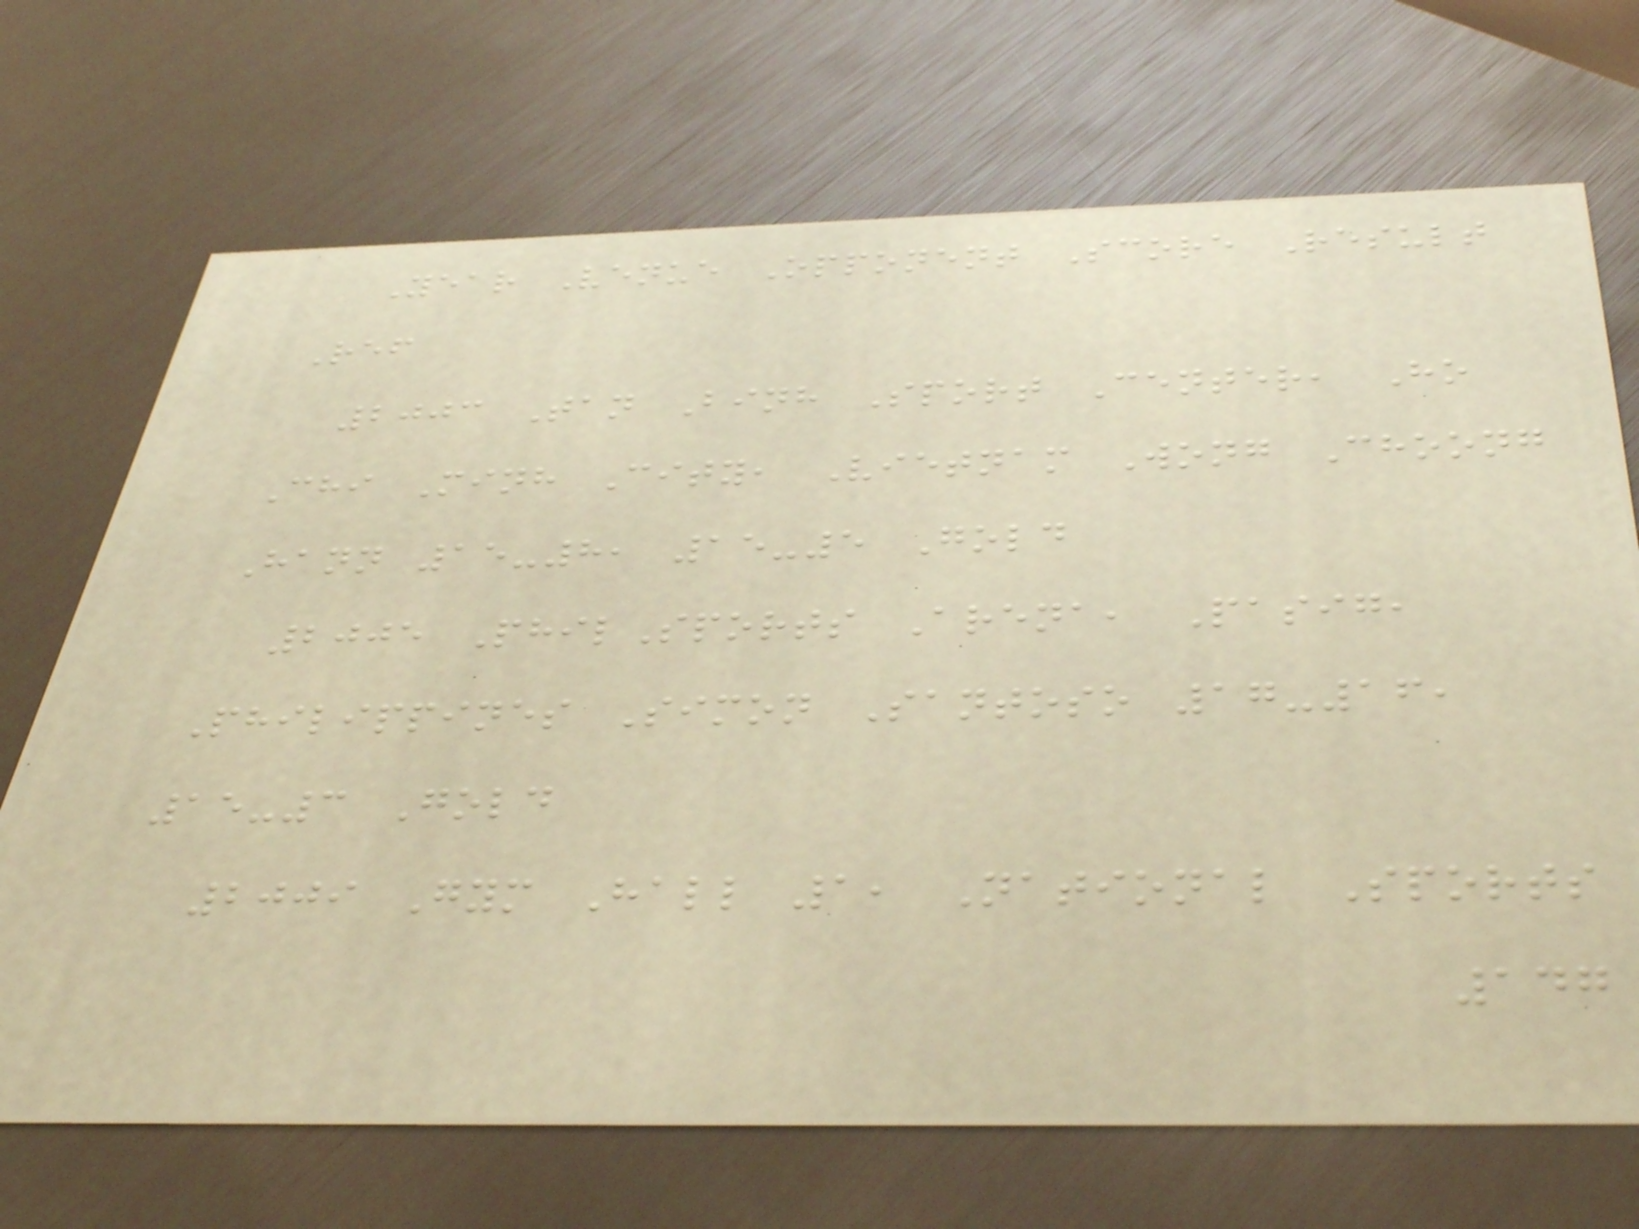Year Venue Opponent Score Result
Ref
2003 Tan Binh Sport Center, Ho
Chi Minh City, Vietnam Wong Choong
Hann 15-8, 15-5 Gold
2005 PhilSports Arena, Pasig,
Philippines Simon Santoso 17-16,
15-3 Gold
2009 Gym Hall 1, National Sports
147
